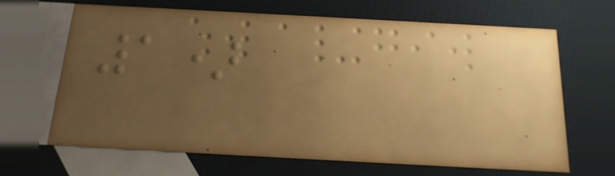1)
